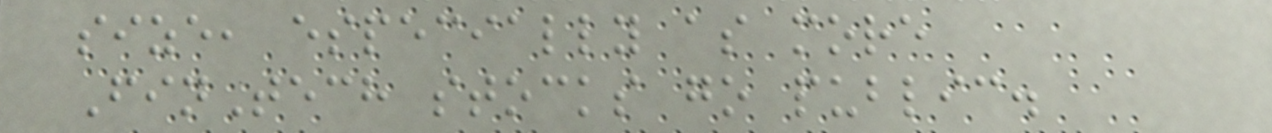size, especially as more
FinTech stocks go public.
